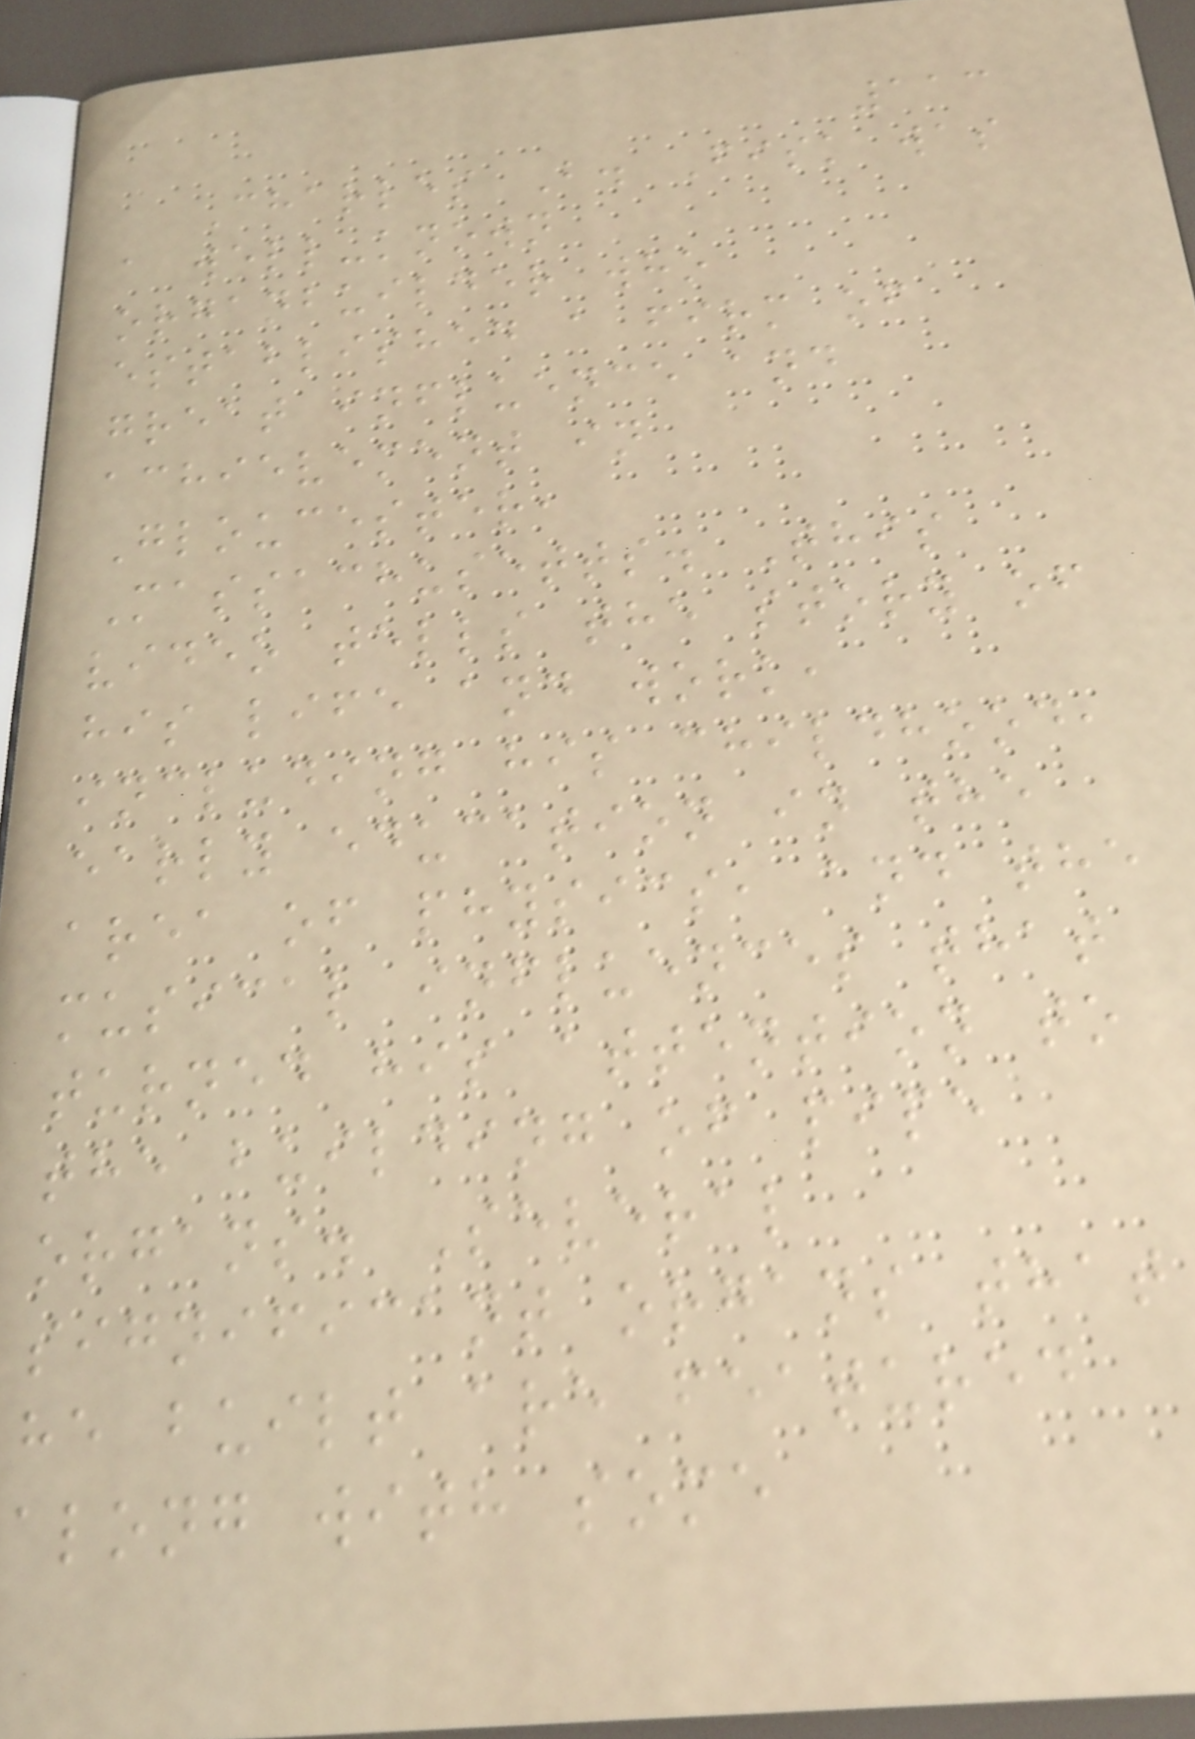113
Charles B. Fisk was
a well-known
organbuilder who
established a firm of
great influence and
achievement in
Gloucester,
Massachusetts. This
video tells the story of
his life and work,
including his childhood,
early education in the
area of physics, and the
musical influences that
turned his attention to
the building of pipe
organs. Several
significant organs that
he built are featured
along with some
